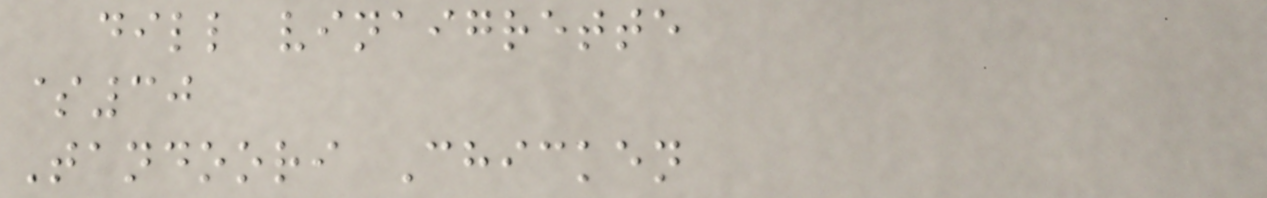dill vinaigrette
$30
Tandoori Chicken
